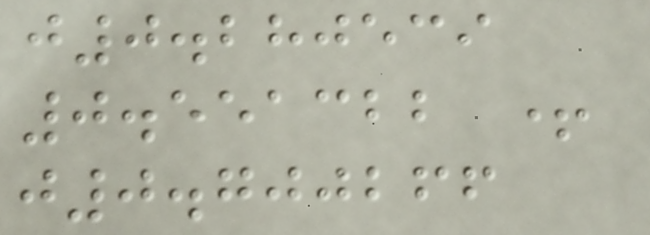j0.280539
0.551322 +
j0.700266
